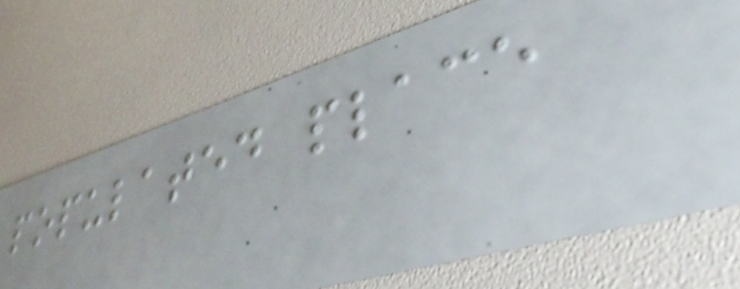populated place
